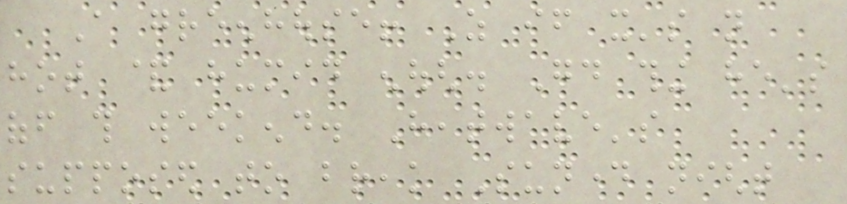A greenhouse! As if it's not
hot & humid enough. Good thing he's
off this weekend. Heatwave's
supposed to break Sunday night
